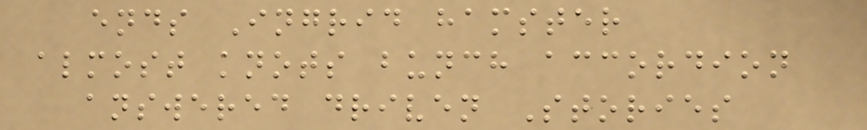ends Ingrid hamster
almost knots bunch accordion
answered driven Stories
